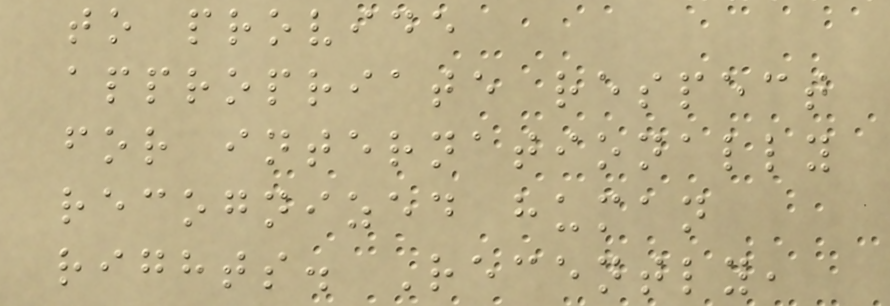to provide
appropriate respect
for internationally
recognized human
rights. Recently,
